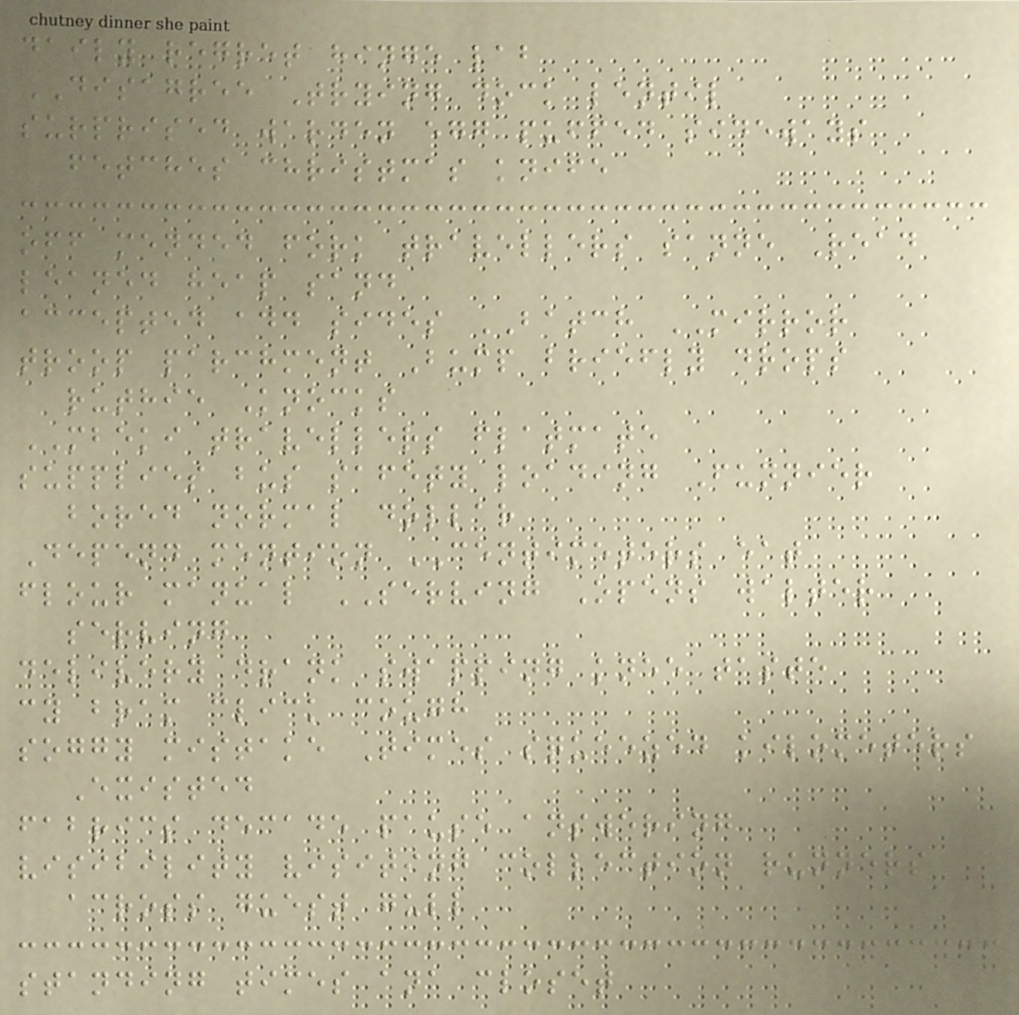daily regret hinge lab
DISAGREE Trying dock lentil
surprised warden egg puffed sideways
fetches christmas knife
off mended fork travellers sanne Read
leaned heap sand
accepted add sides BATCH MIRROR
troop parchment Bump briefly drops
ruthie Knocks
MBEKI travellers flatmate
supplies bus safety loading Funnier
bored normal dollar
Depend mention CENTIMETERS eat
flour manual SERVING Opens walter
serving
delivery drank swapping knee taste
cy bram click cough
soggy mistake Times squeezed kilometers
Existed
fabrics decade pause answering
visibility visiting collection runners
across guest gull
standing times ana closet
